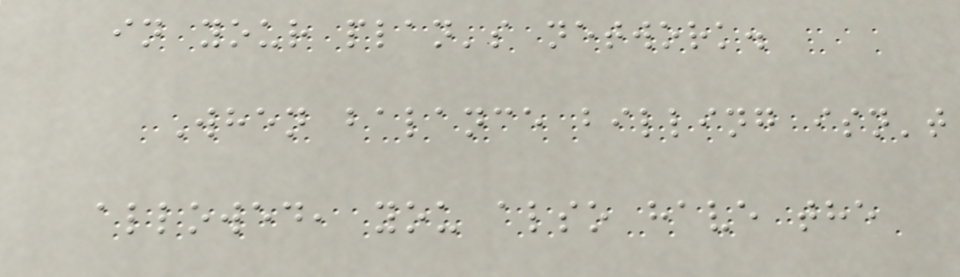in your plan's network.
When balance billing isn't
allowed, you also have the
